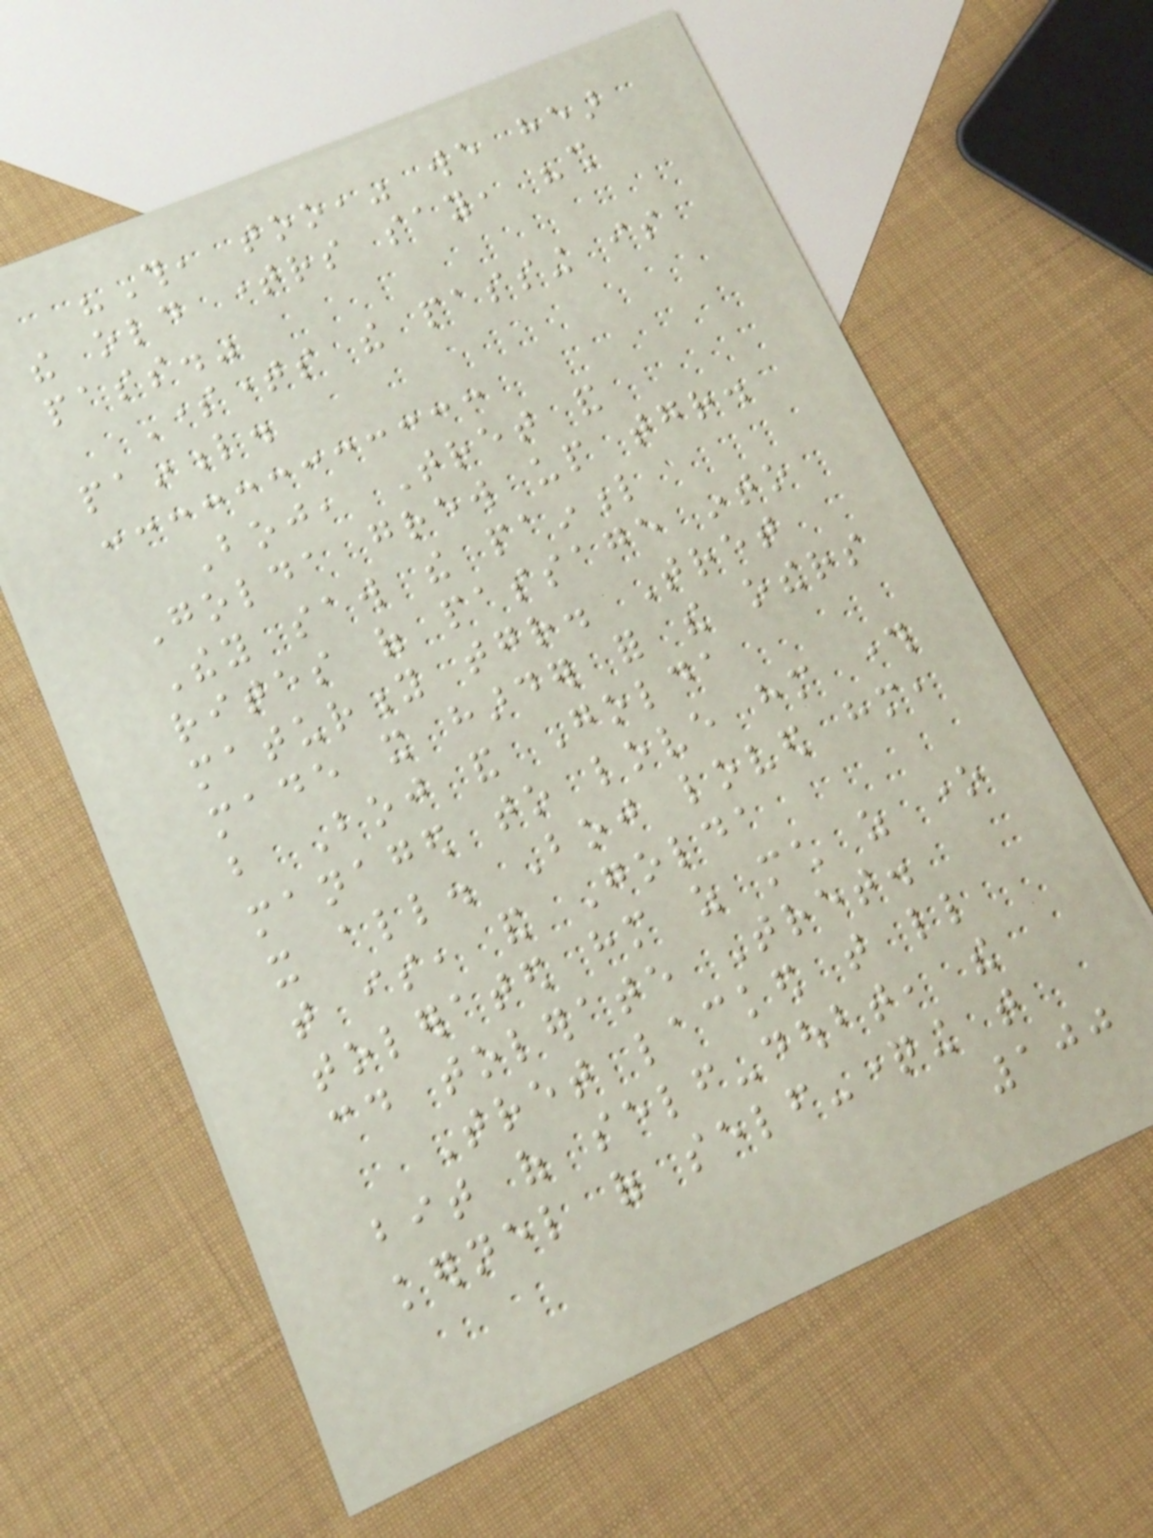"This, too," we hear
the old timers say, "shall
pass."
Sometimes the passing is
painful.
Boj, Tret and
Golda grew up together.
They saw the painful
rites of passage into
maturity together. Tret
made it harder for the others
but Boj and Golda
managed to love him through
it all. Boj loved him,
that is, and Golda
tolerated him as much as one
could tolerate Tret.
Tret lacked that little
bit of self-doubt, the
kernel of self-questioning that
100
